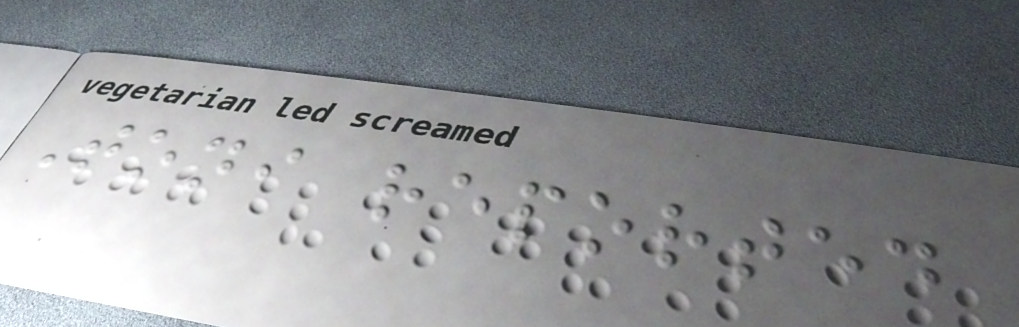Toni reported
